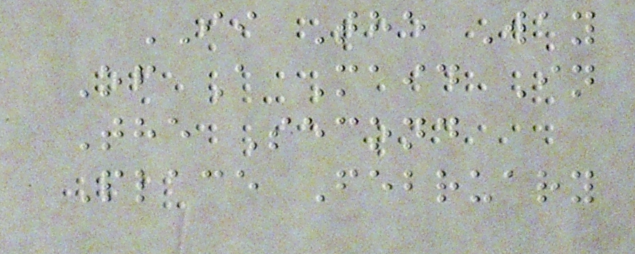II The Way
Of A Maid In
The Second
Place February
